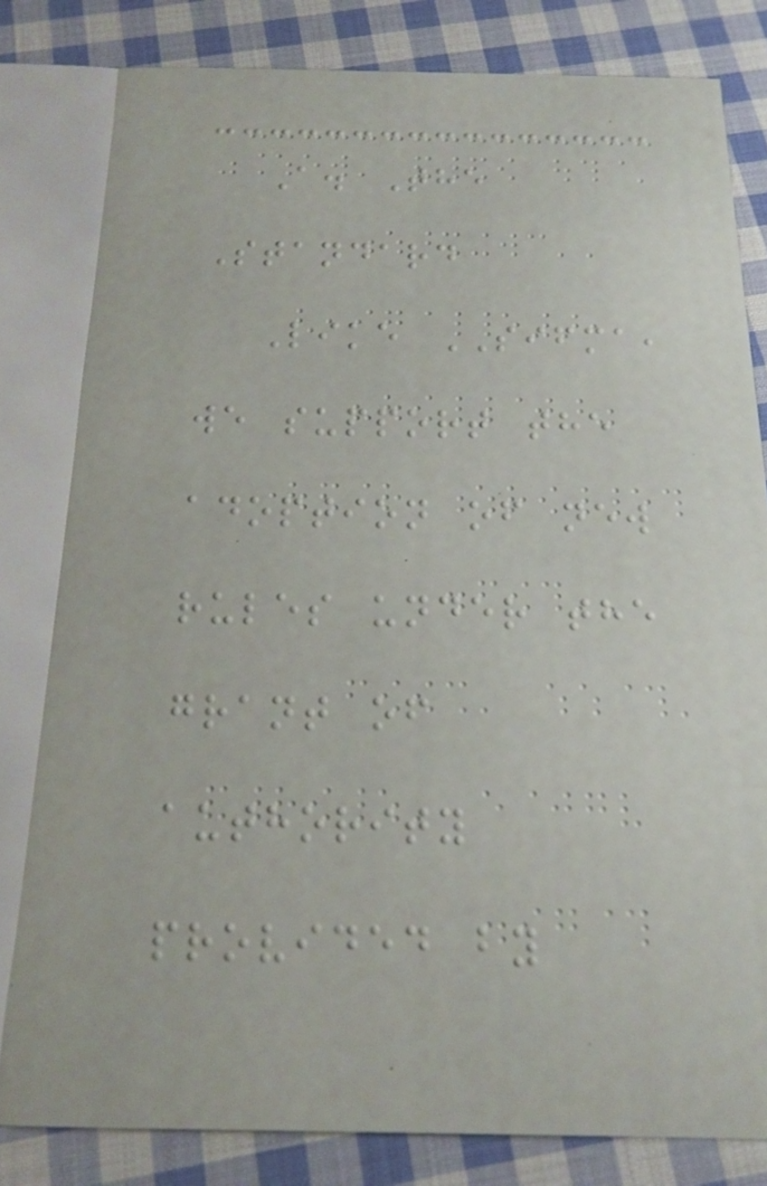A. The
Standard
Like SIFMA,
we support the
adoption of new
rules under the
grant of
authority
provided by
